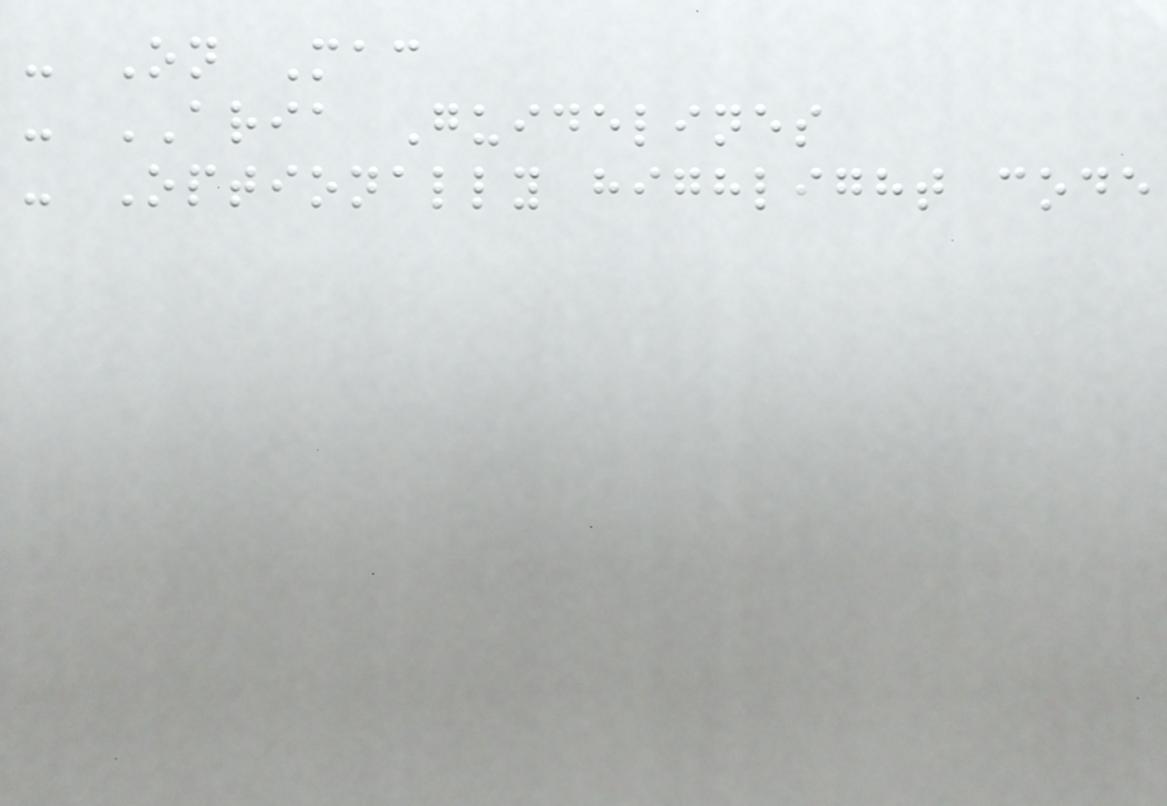- On Mac
- ARIA Guidelines
- Optionally highlight code
